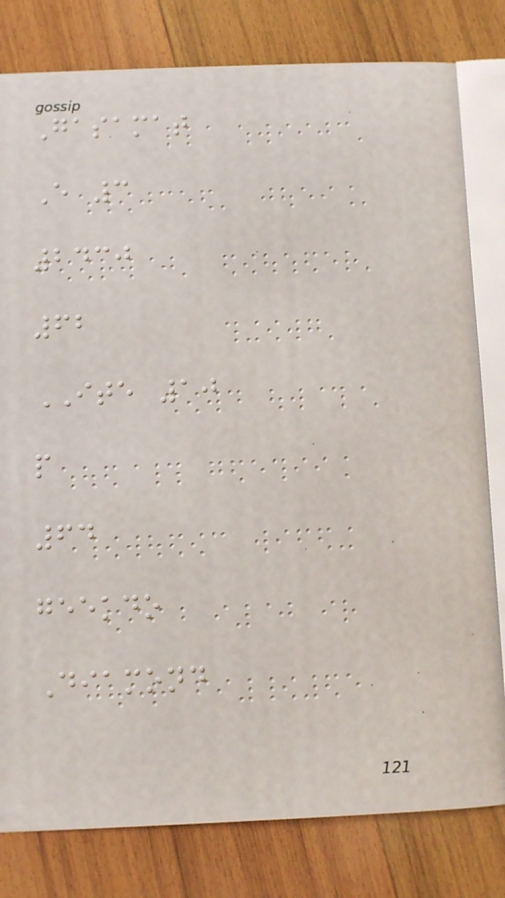Gasamat
E 3
2430
62
ITE 10
p
64
geekdo
Diamond
